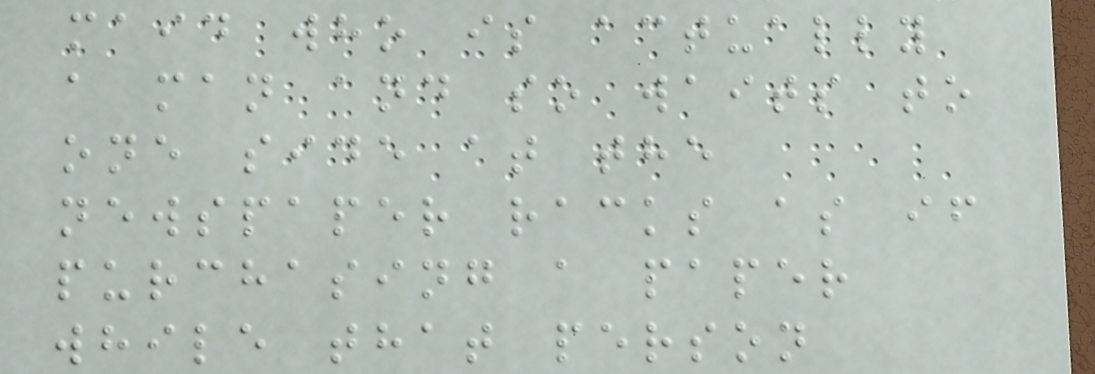maid who is actually
a man and so waits to
one side at the
newspaper racks as if
purchasing a paper
while that person
